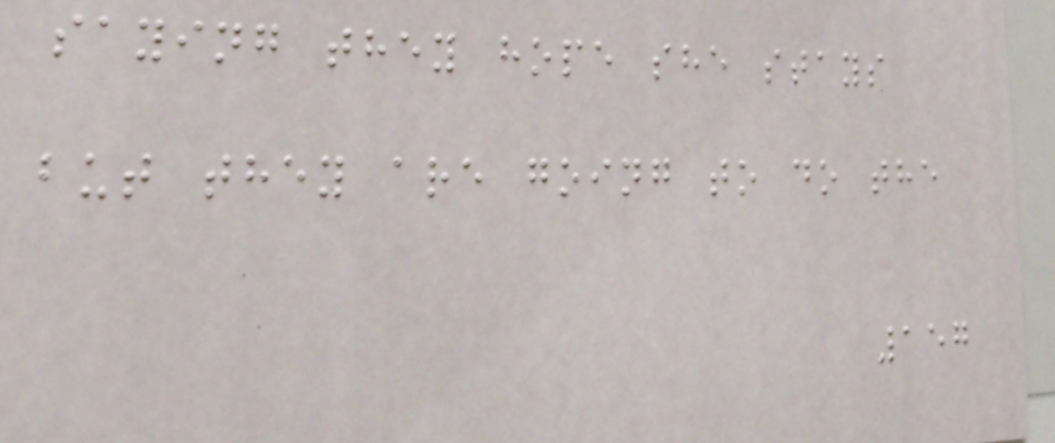saying they hope she stays
but they are going to do the
157
